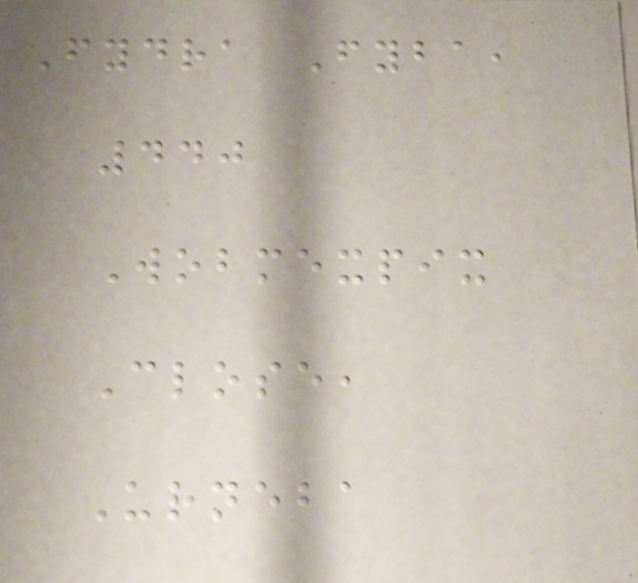Fydra Fyba,
440
Wobmexpix
Close,
Urneba
